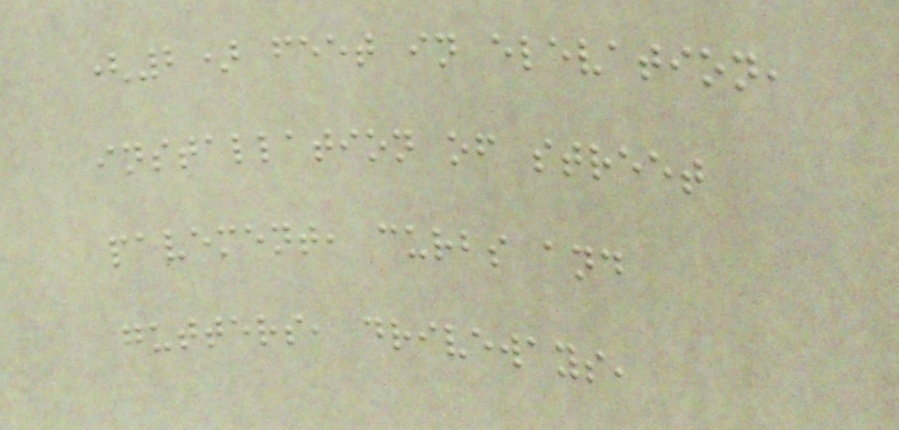(2) feet in elevation,
installation of street
pavement, curbs and
gutters, driveways,
